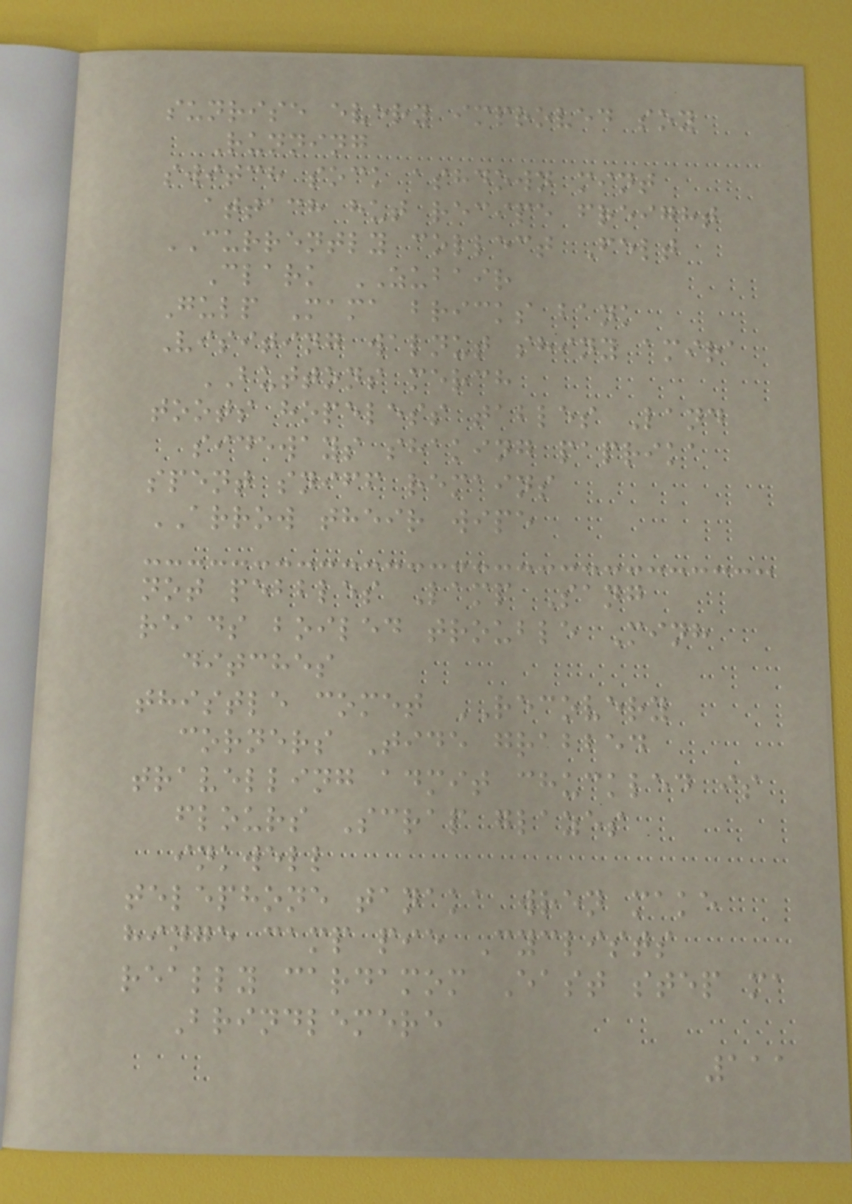sunrise every improved soy
Running
switch sock ashdown mint
attach hut recipe freight
CURRENTLY collect Felt
Clark ZUBAIR
Gulp Mama bricks bank
Visiting walnut shiny amira
BUTTONS merch
toots hopeless tables Land
sideways shaking paprika
spent sniff remains
ARROW their wipe
not pebbles Lamp Sang
reads boiled trouble Minh
ditches
thistle comet RECOVERY
corners Tide grabbed
travelling admit chuckled is
flours Scrap glazes
inkwell
telephone tanaka wren make
hinge camp pie Cyclists
really cardamom East step ma
Brindlemere
111
